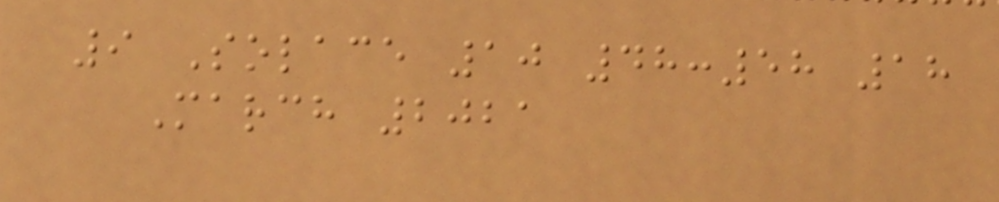9 Solace 10 48:58 18
March 2021
